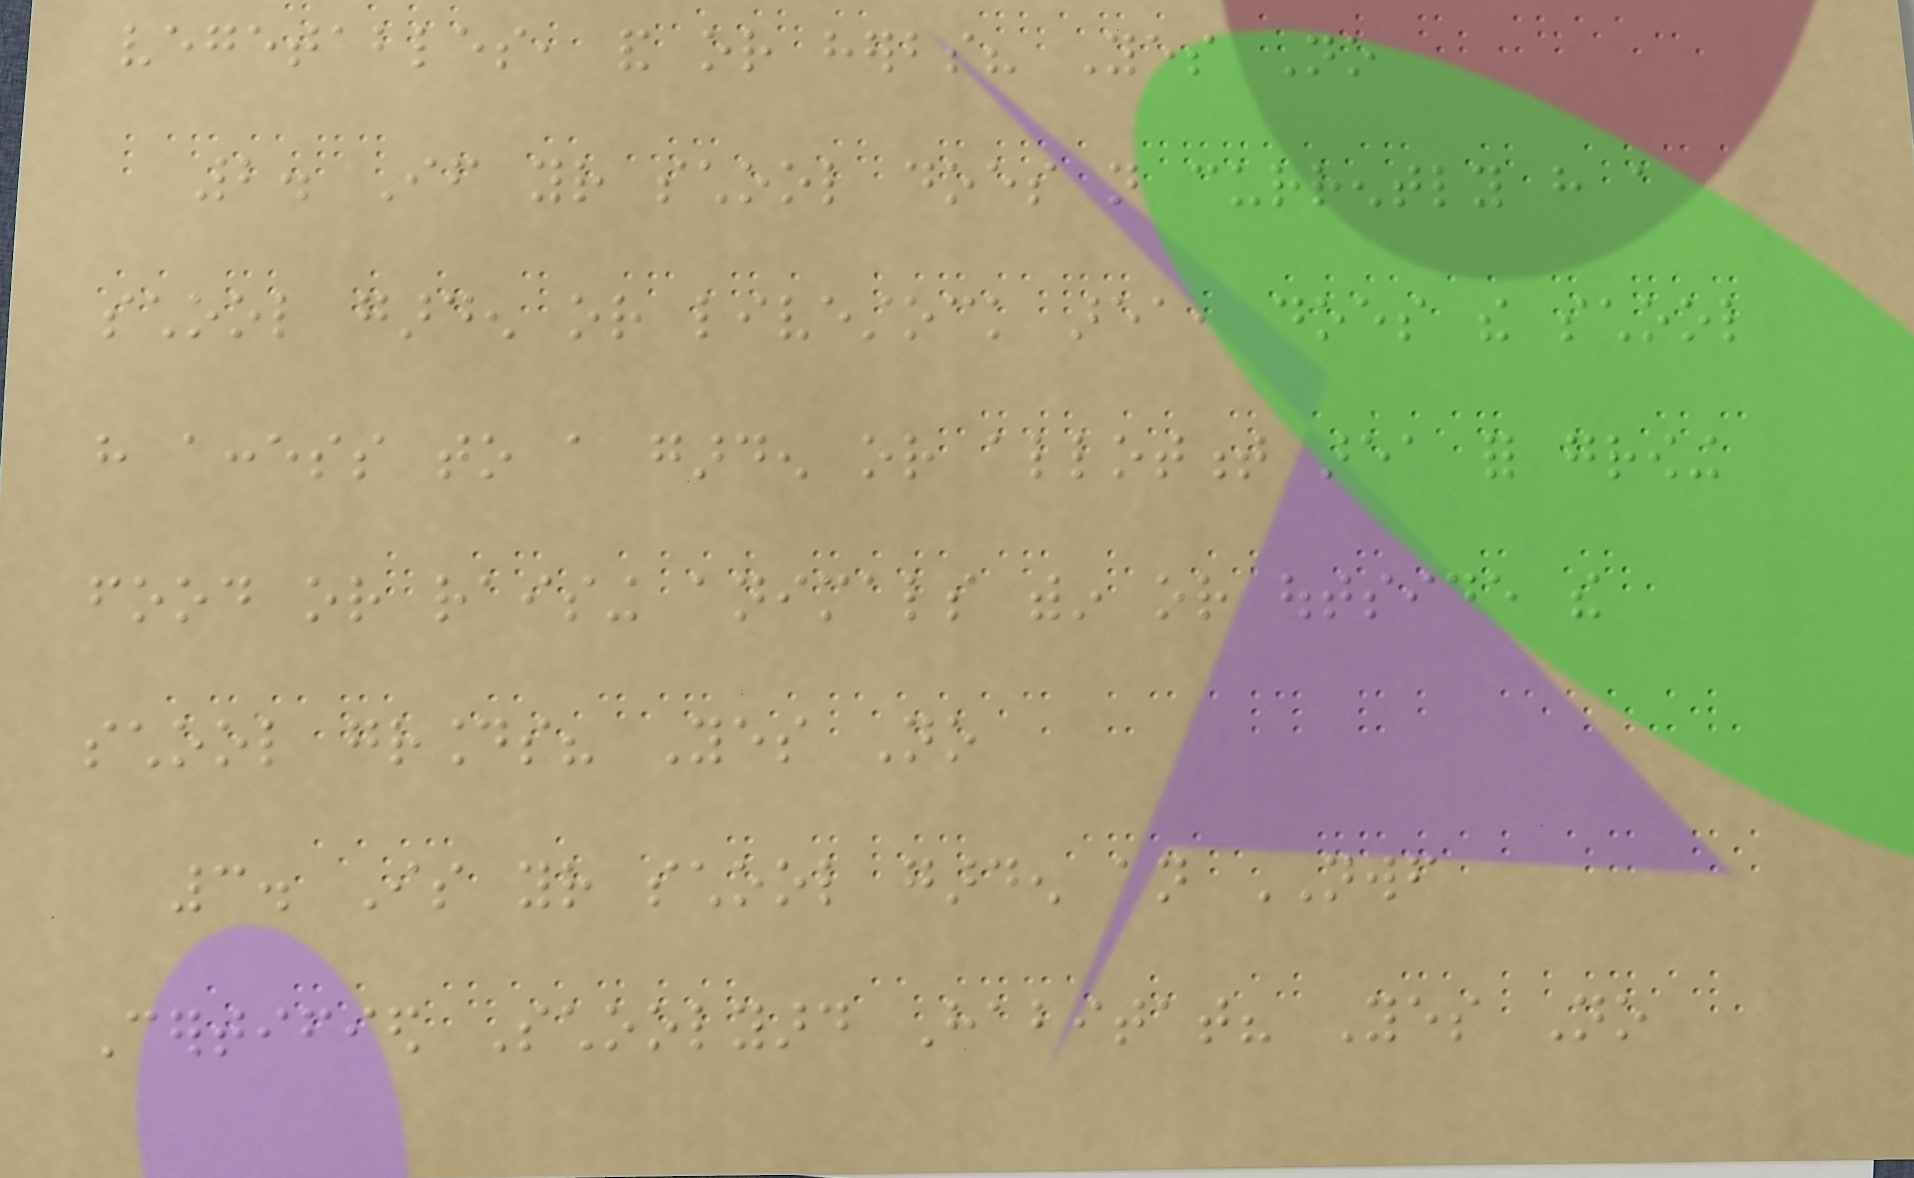vegetables, and or herbs? Yes No
2. If your school does not currently have a
school garden or livestock area, does the school
have access to a garden or allotment area for growing
food or raising animals within or outside the
school grounds? Yes No
3. Is your school garden an NWF
Certified Schoolyard Habitat? Yes No
